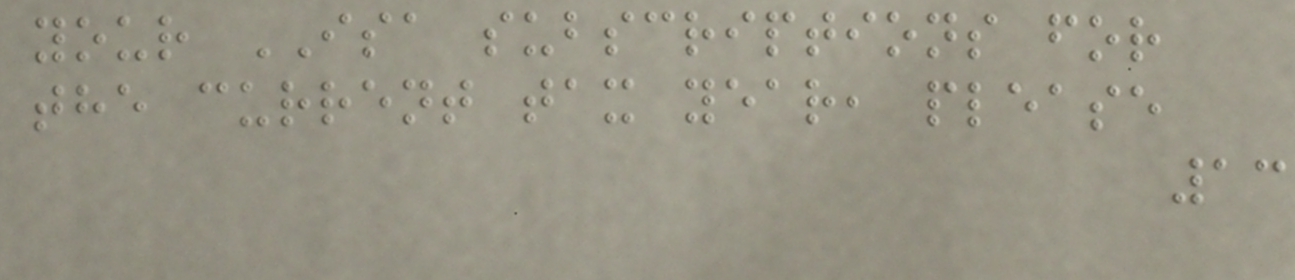your ISA subscriptions for
the current tax year, please
13
